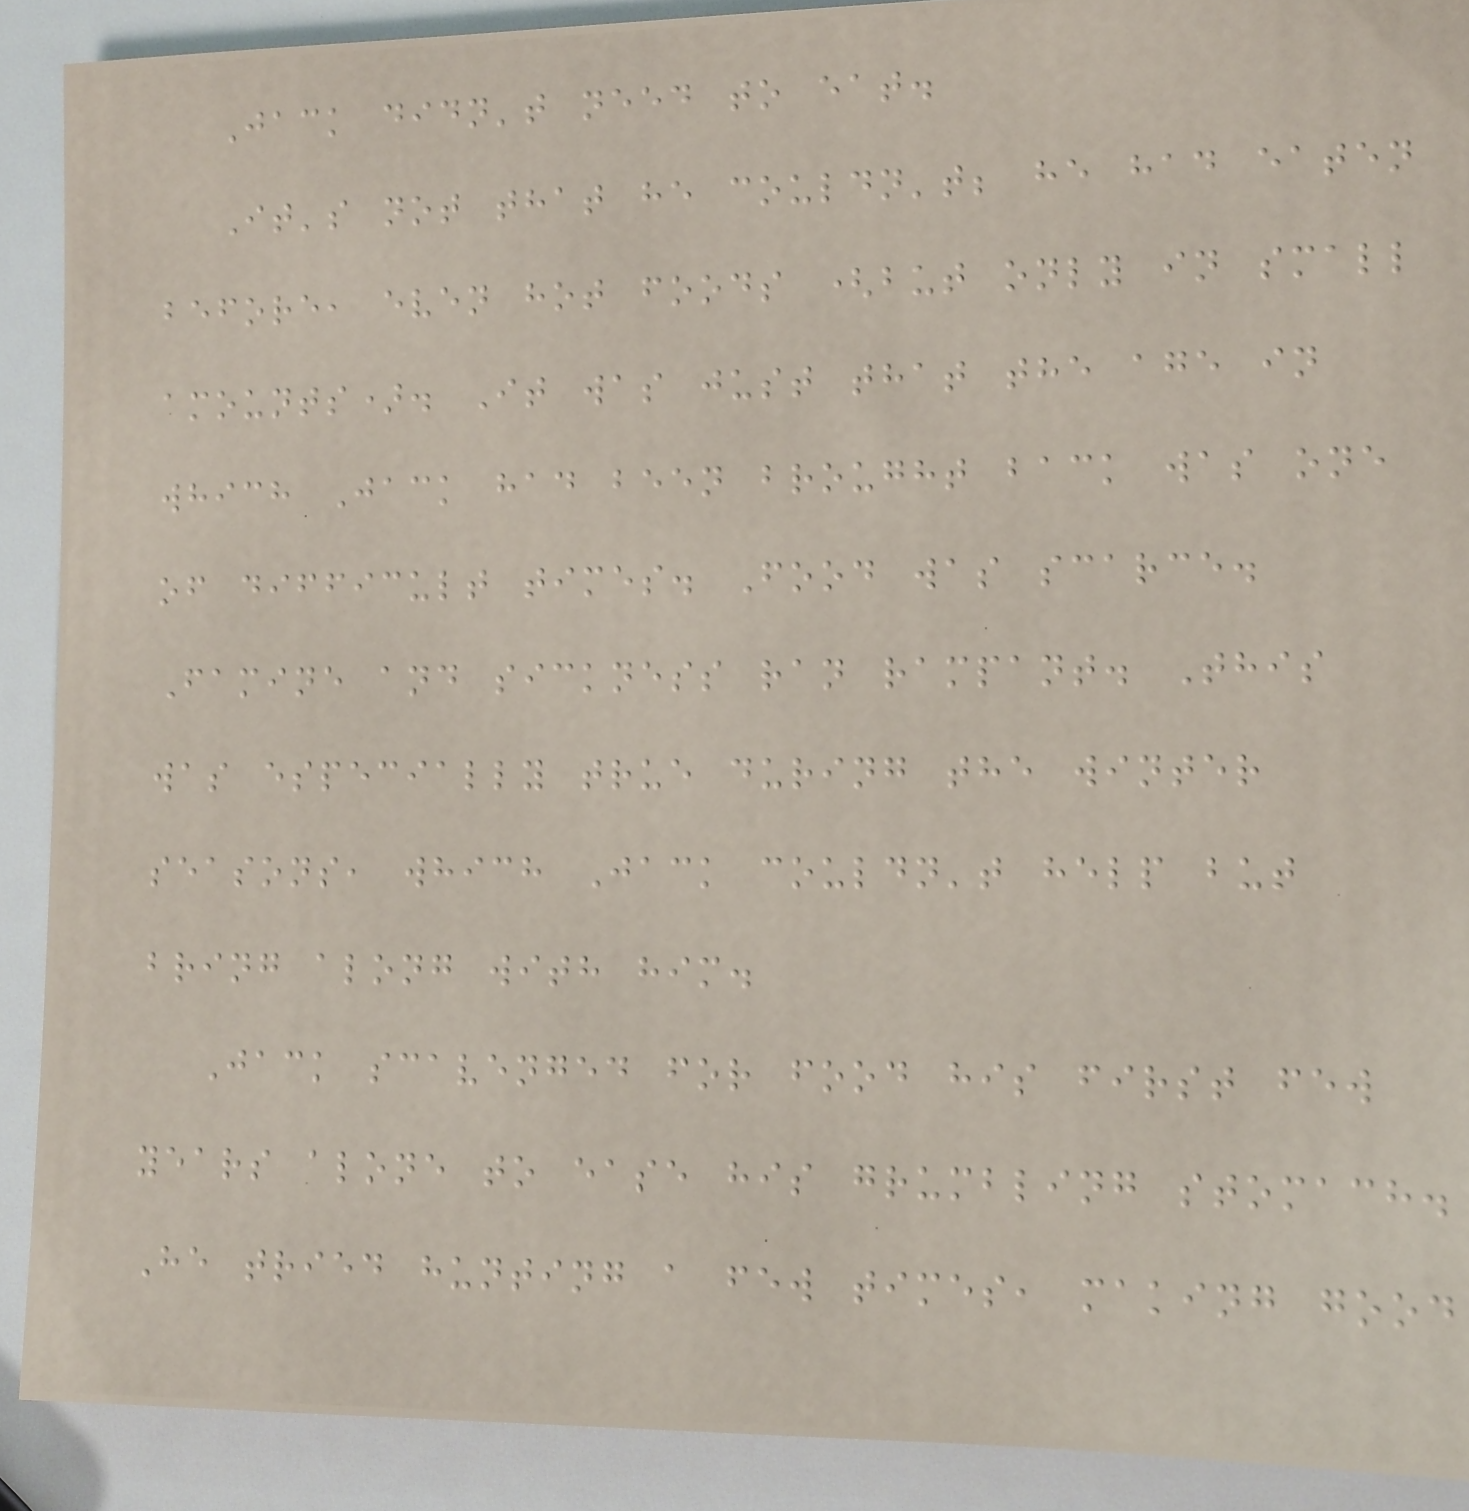Jack didn't need to eat.
It's not that he couldn't; he had eaten
before, even hot foods (but only in small
amounts). It was just that the age in
which Jack had been brought back was one
of difficult times. Food was scarce.
Famine and sickness ran rampant. This
was especially true during the winter
seasons, which Jack couldn't help but
bring along with him.
Jack scavenged for food his first few
years alone to ease his grumbling stomach.
He tried hunting a few times, making good
